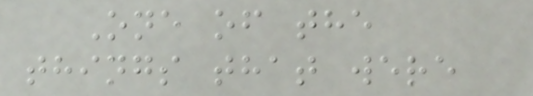One of the
things that were
